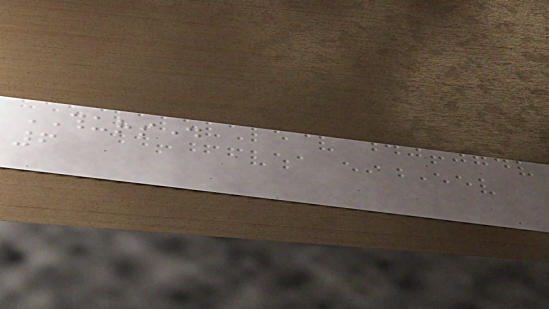THURSDAY
6
